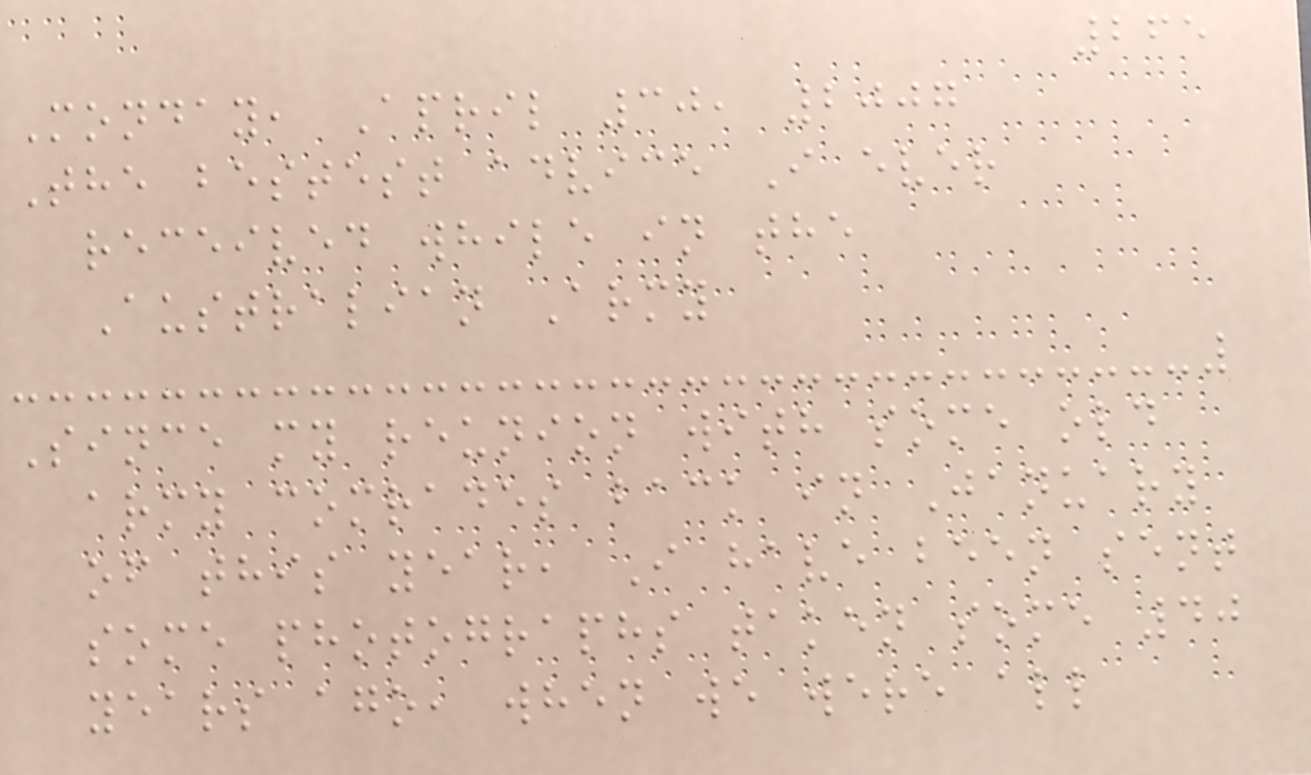265
Monday, April 30, 2007
The bestest advice I ever
received while in the
Australian Army
Since my reunion with some old
army comrades back in January
of this year, I have been sent
some photographs taken some 40
years ago, when we were all
